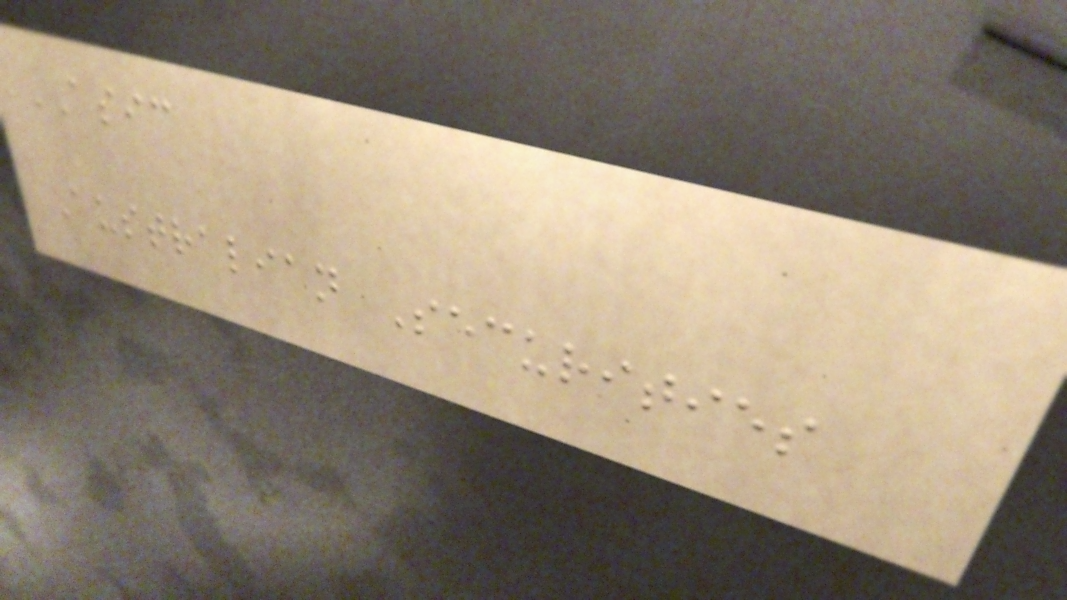ASIC
Australian Securities
